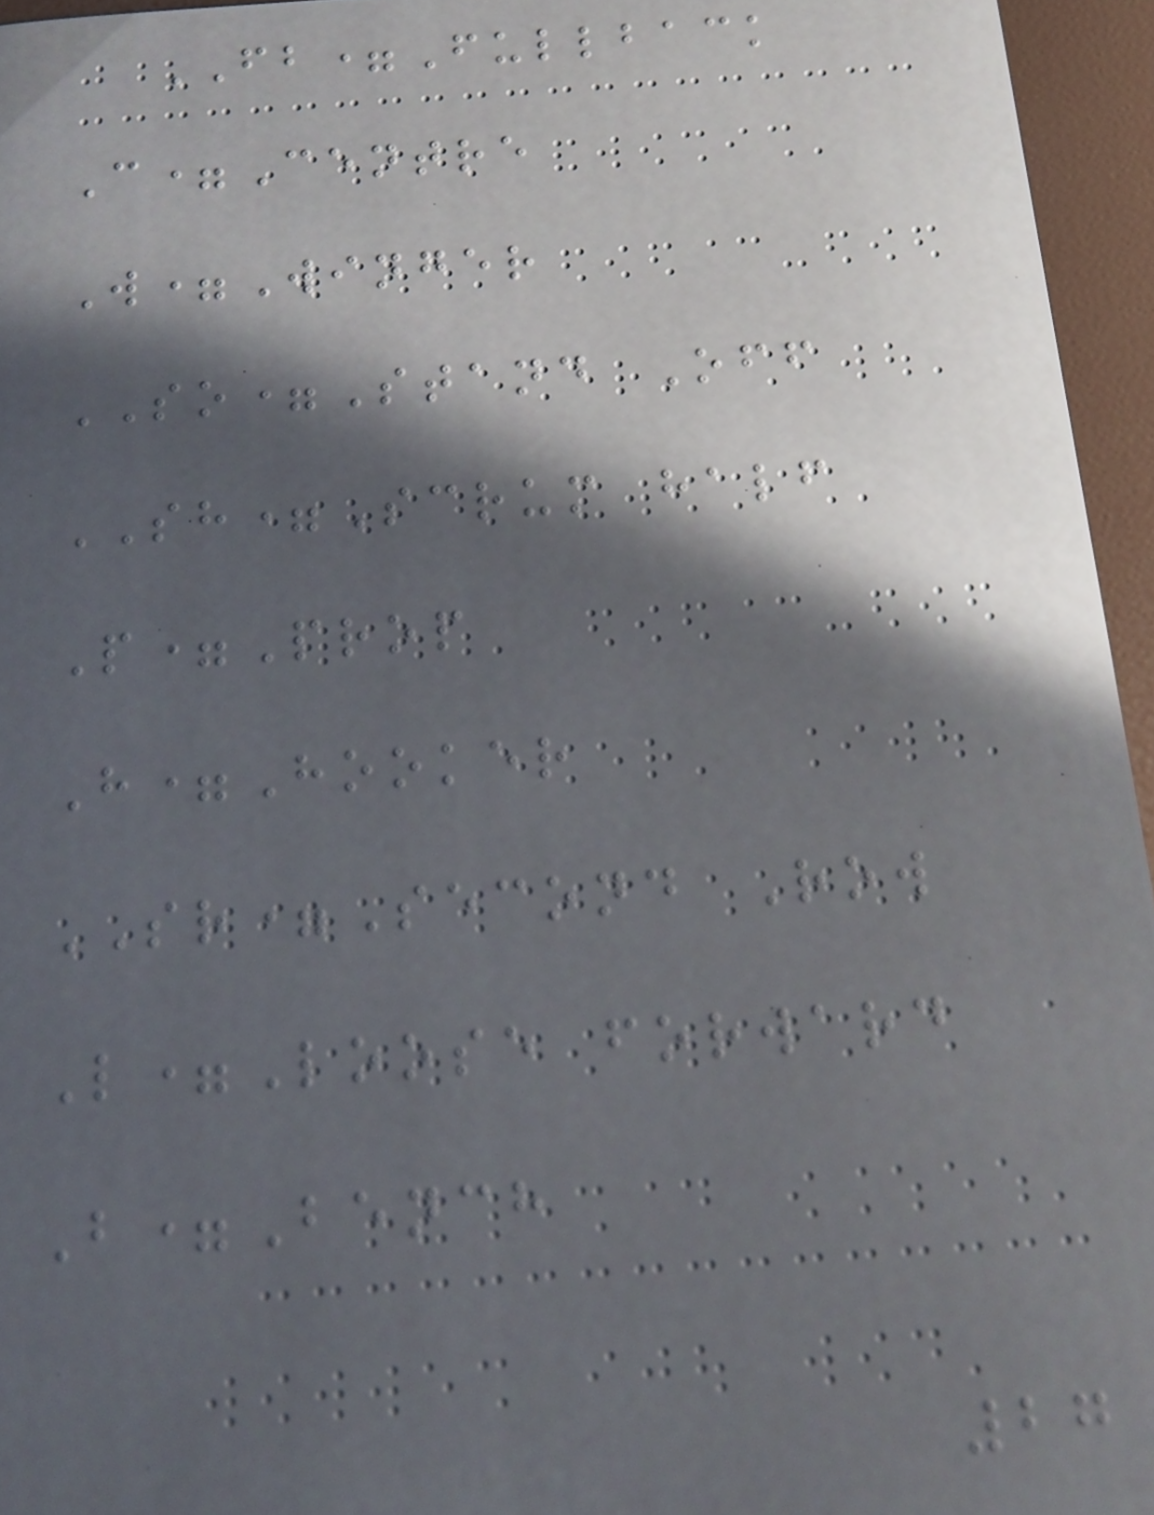FB=Fullback
C=Centre
W=Winger
SO=Stand Off
SH=Scrum half
P=Prop
H=Hooker
SR=Second Row
L=Loose forward
B=Bench
27
